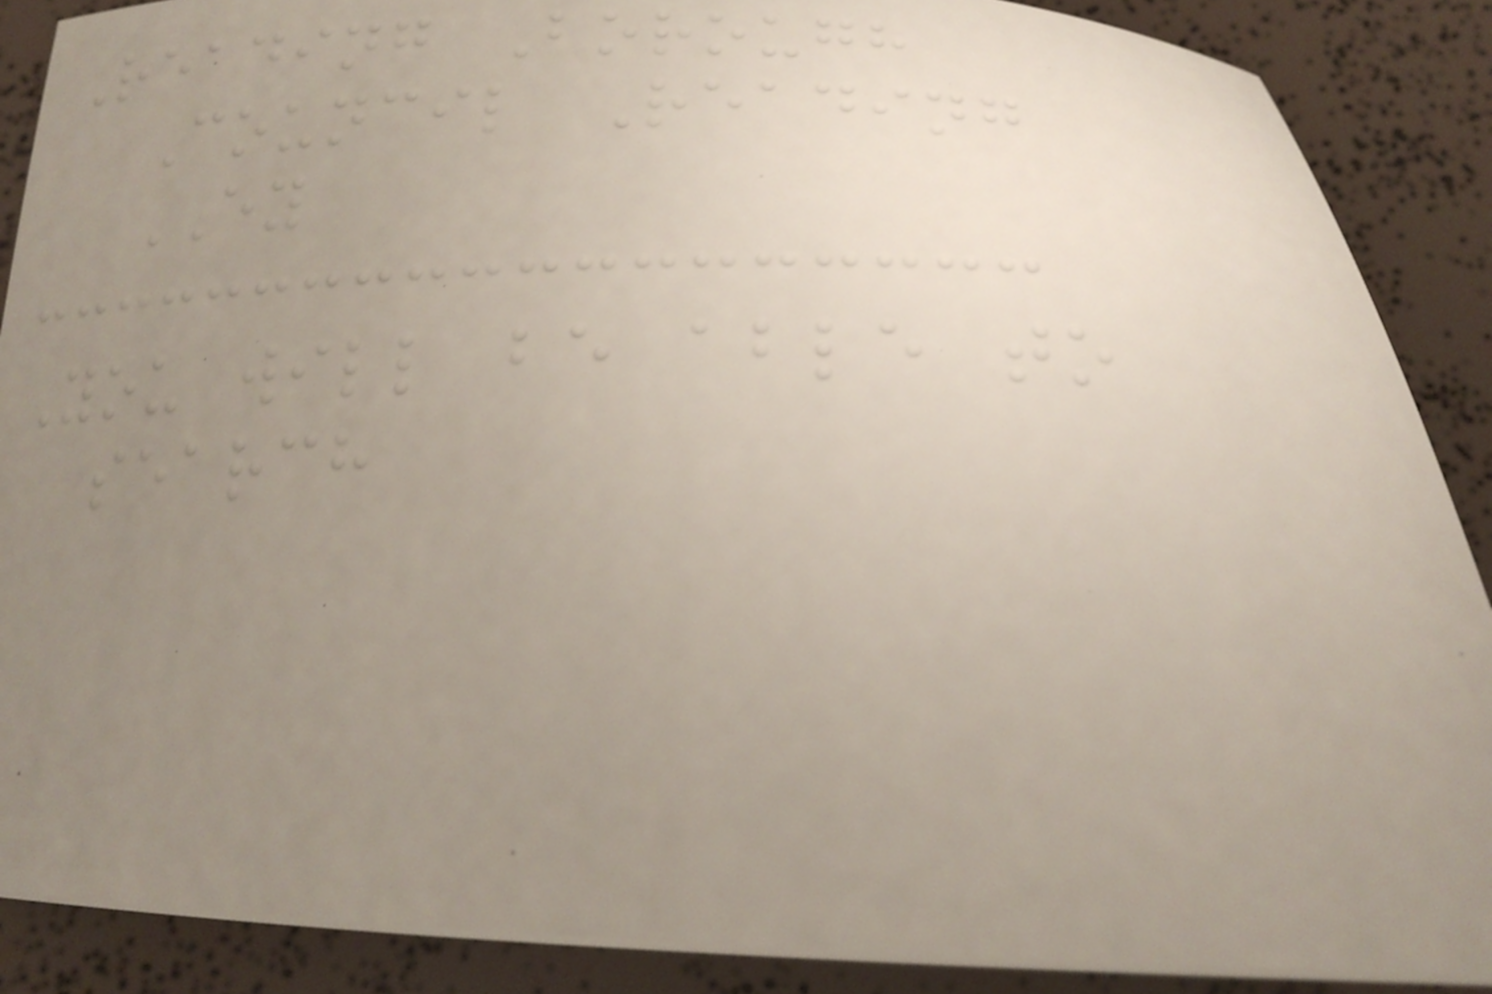Reading Borough
Council Reading
EY
You will be able to
search
